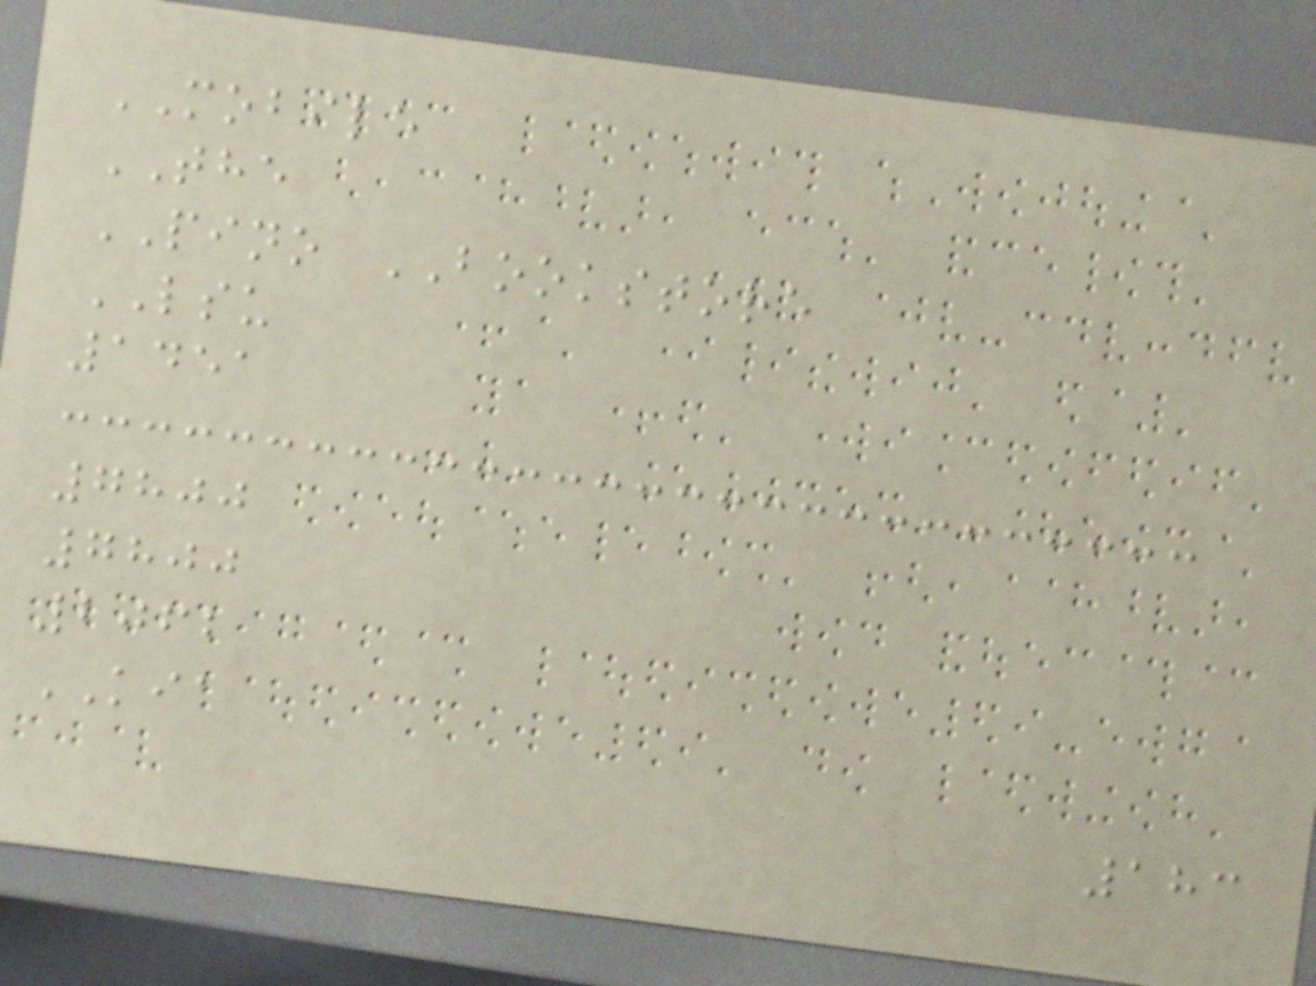MOBILE
THE
PINO BOOKSTORE
LSU
1451
7800
7800
2062
KIA
183
